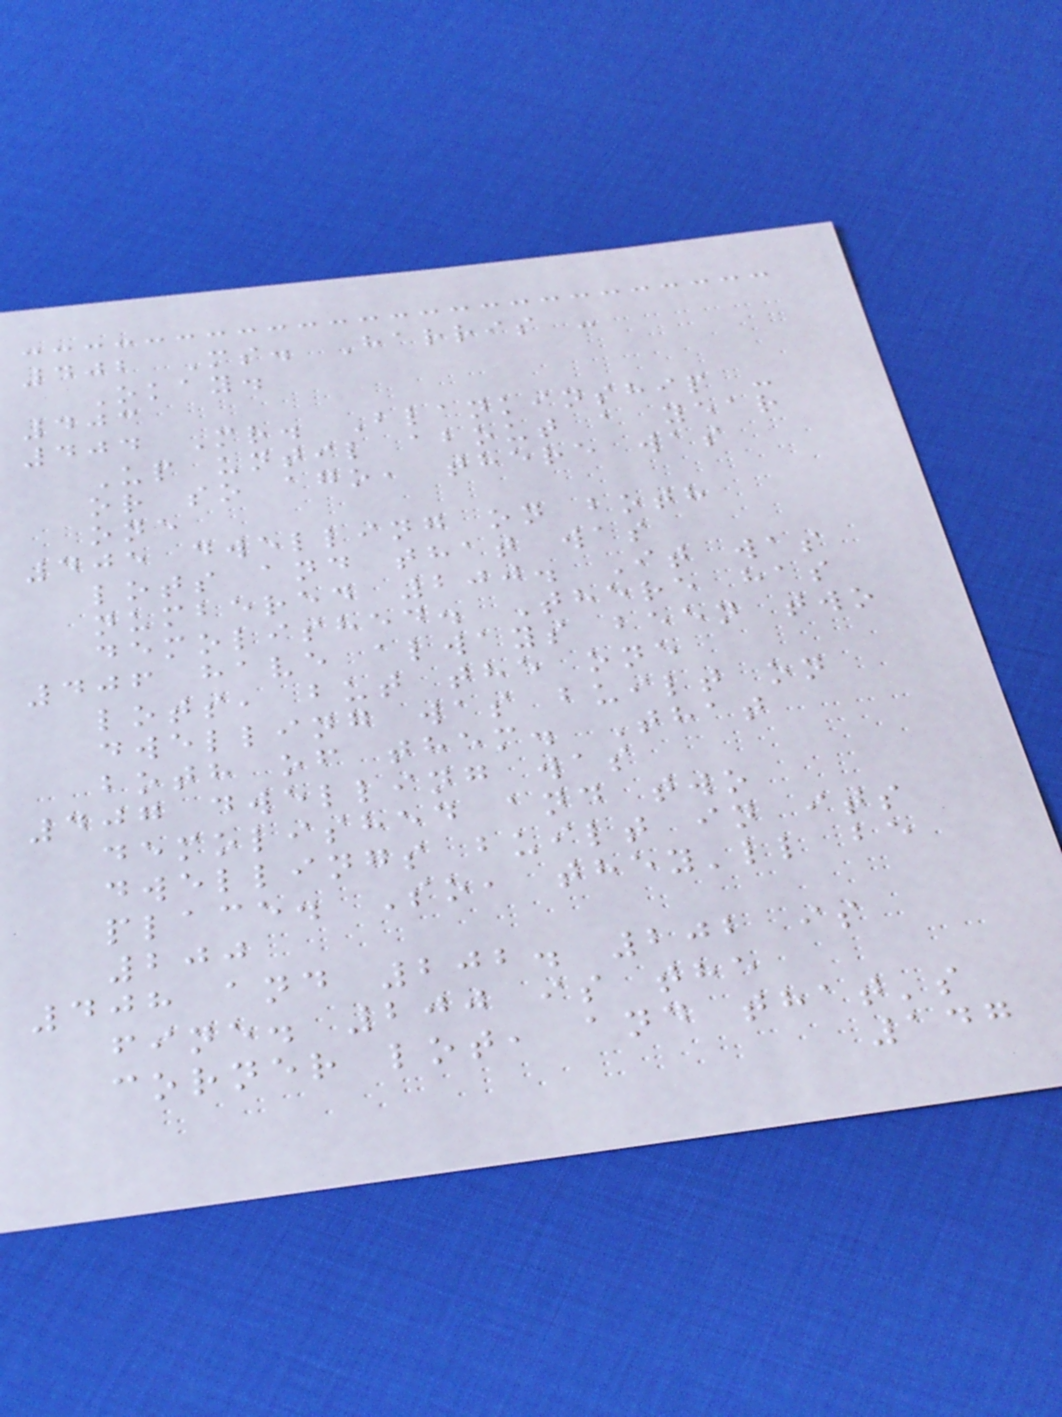402 Ms. Harris -
Okay.
403
404 Mr. Blankinship -
Up until about a year
or so ago, there was
one
405 dwelling on both
lots and that was
numbered 200. It was
demolished. There has
406 have always been two
lots, but the one
dwelling was built on
both of them. That
407 dwelling was
demolished and two
dwellings built in its
place. So, they'll be
200
408 and 202. 202 is
fine. 200 is the
corner lot, and that's
147
